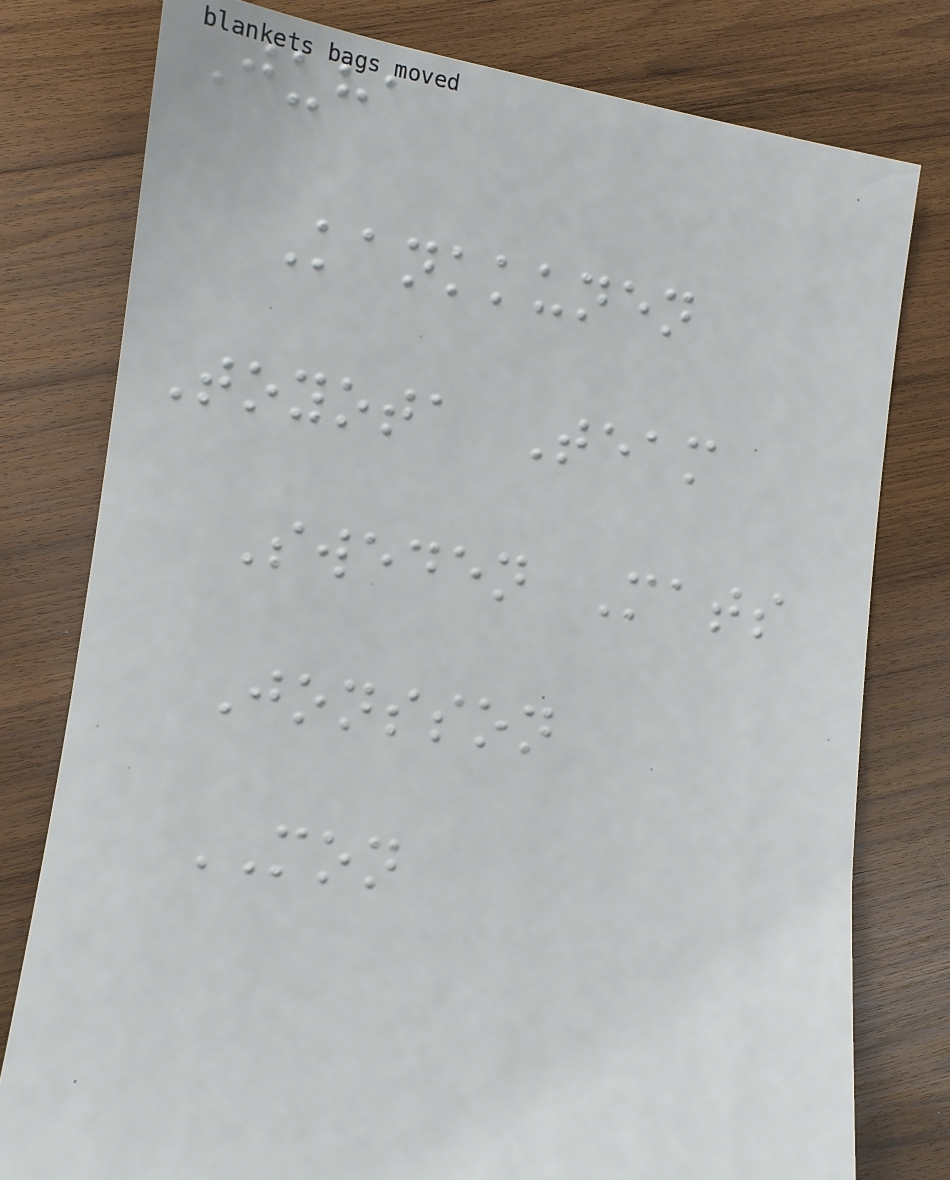Juha
Kankkunen
Toyota Team
Sweden Mats
Jonsson
MON
